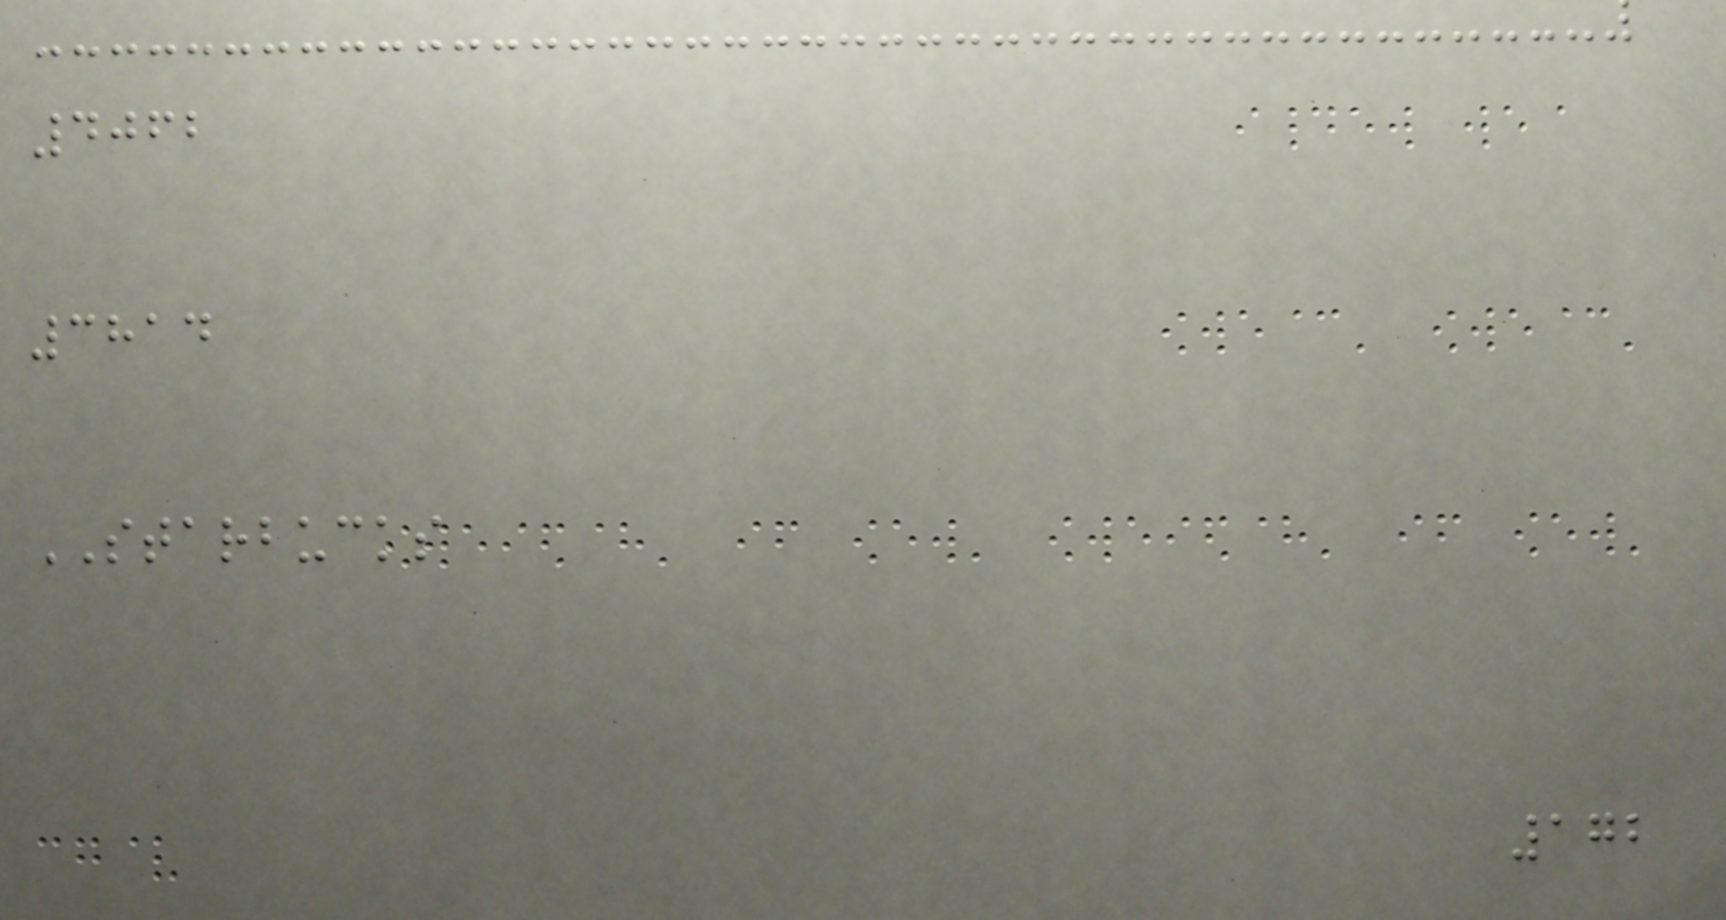4062
3814
STARBUCKS
172
